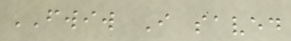FWIW I saved
